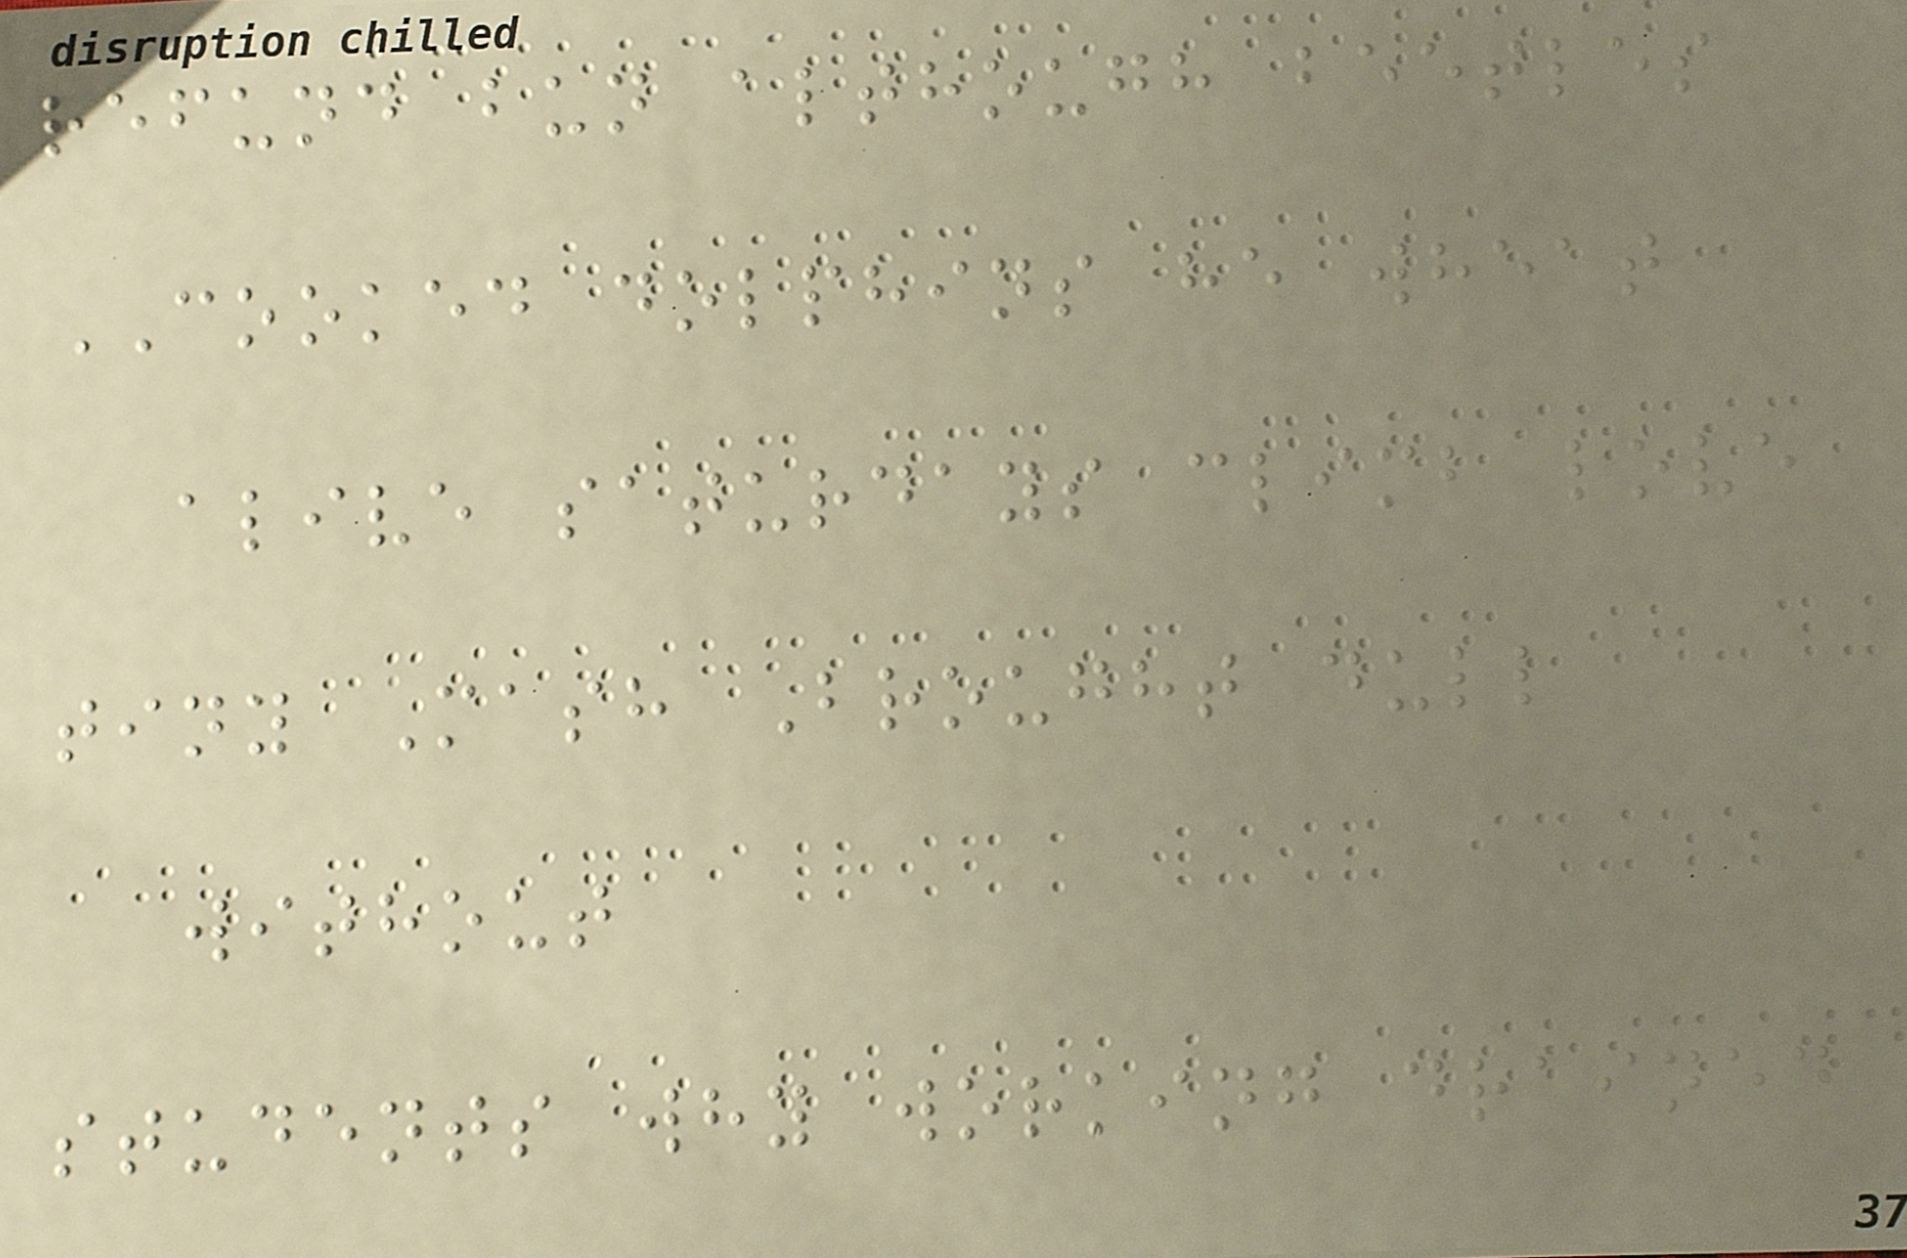refund bun although beetles
COOKED dolphins he wheat
alive saturdays climb love
tiny Mash Brought dull
without
students why working drained
